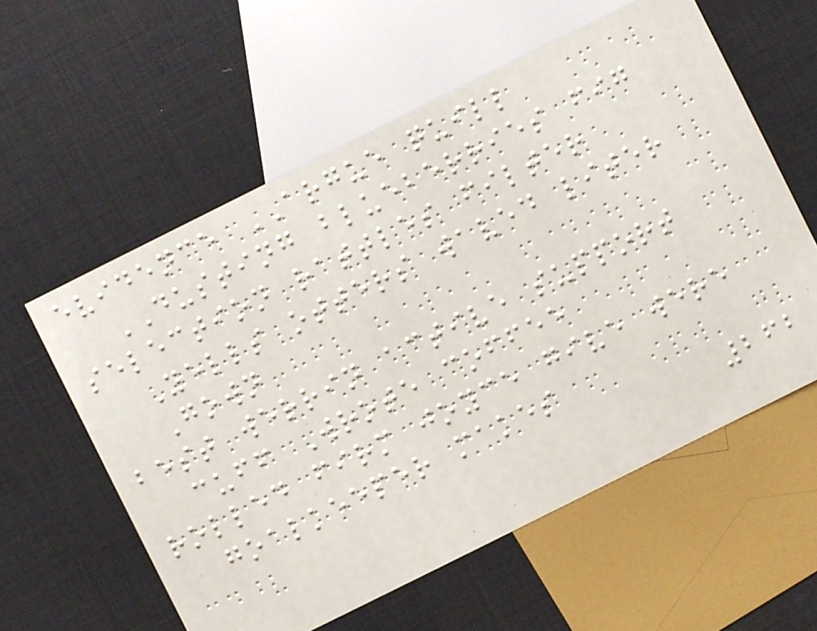evidence ARGUE quill
DUSTING blueberries fig
selection rattles filter
Yells otters waved liter
Gown
best werrin active support
cuff Wrote coffee
rolled firm joyce give were
goalkeeper makes
262
